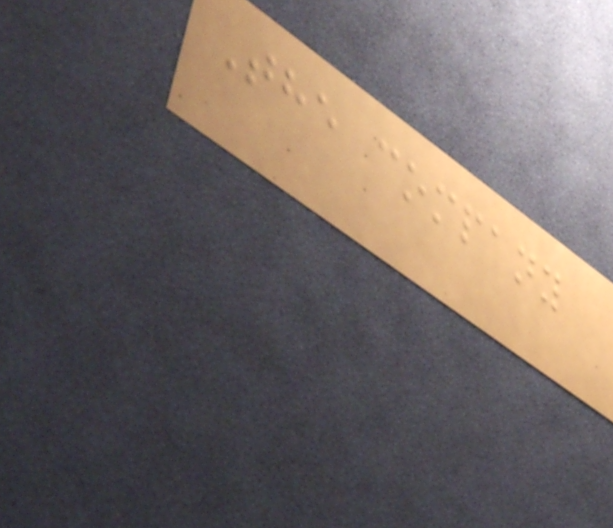The company
